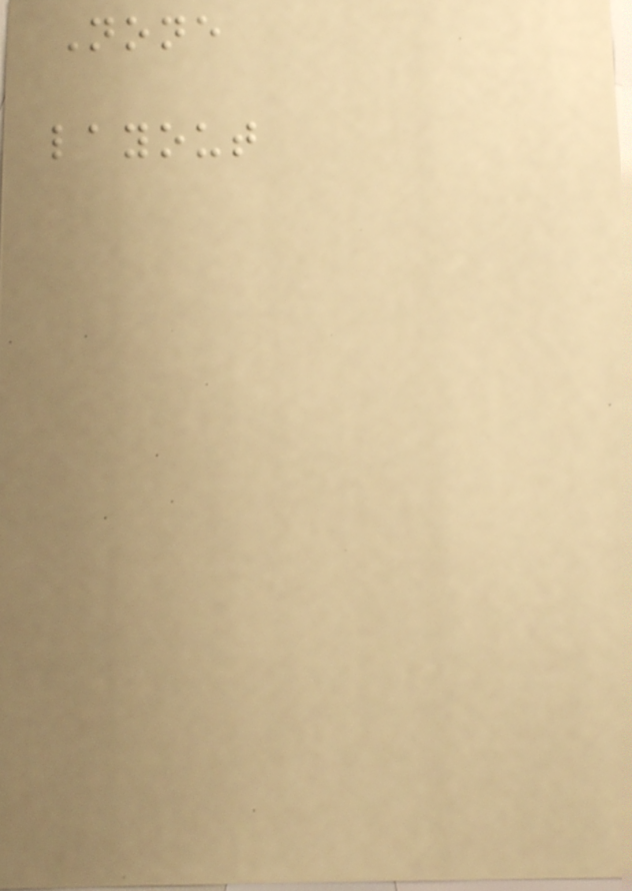None
layout
